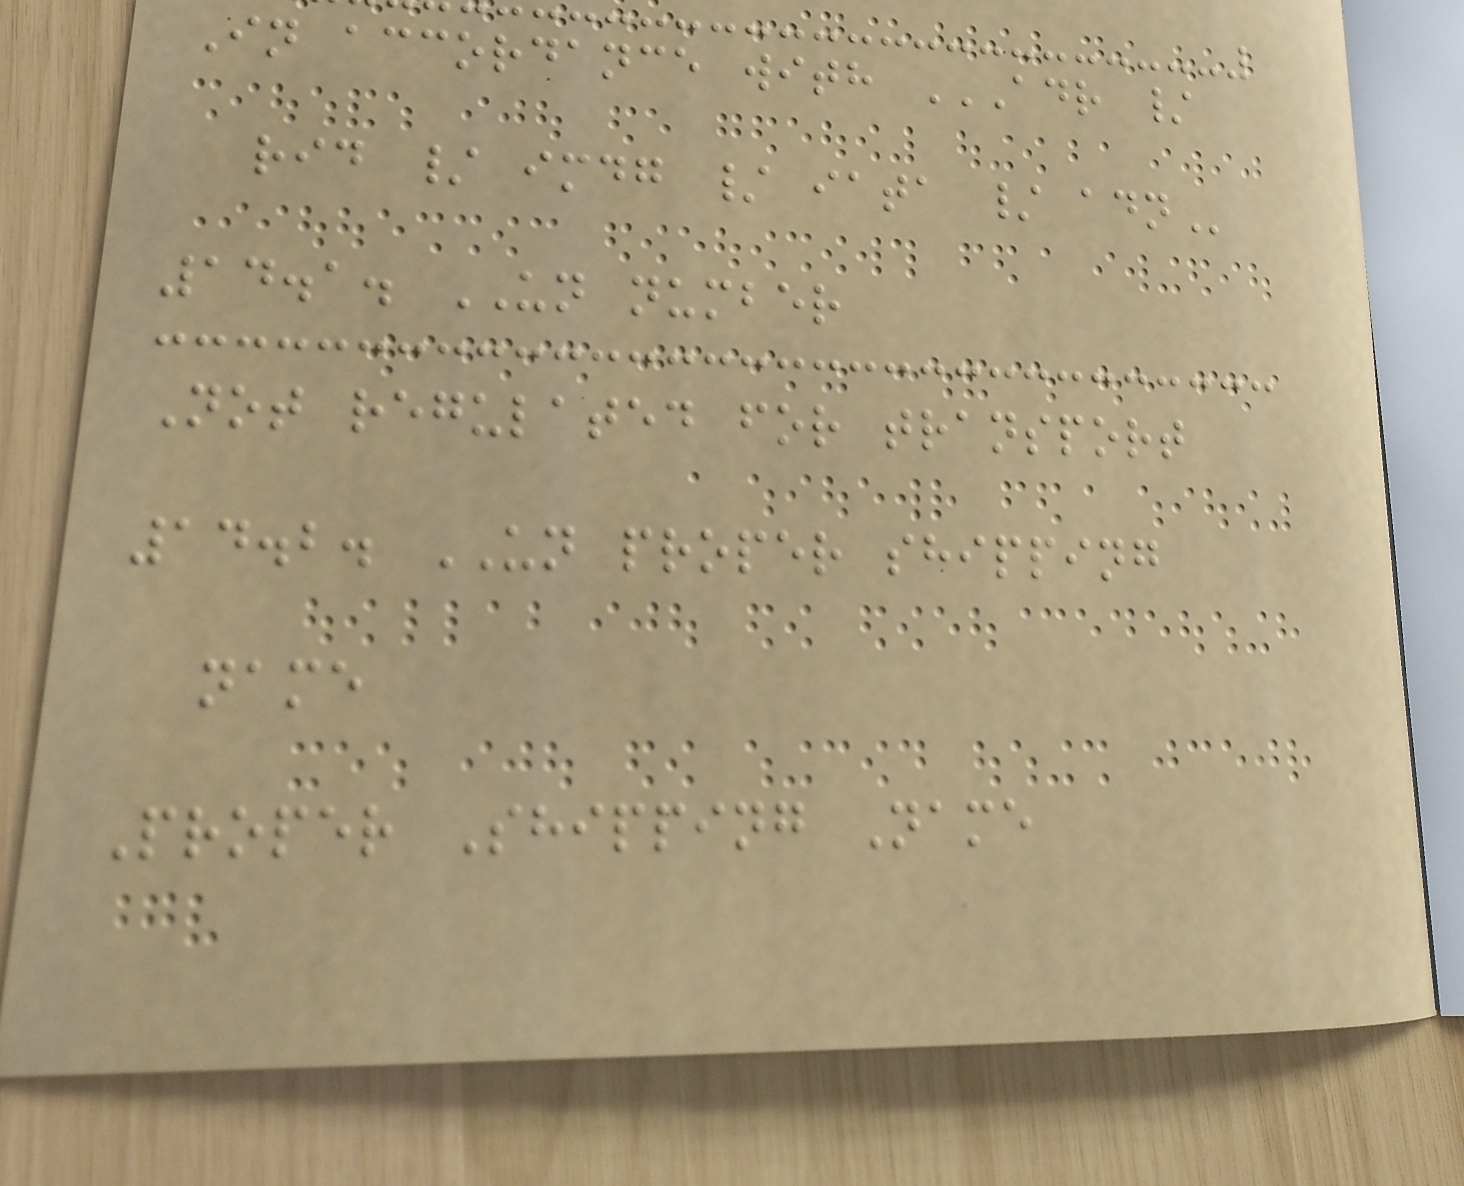In accordance with ADR /
RID / IMDG / IATA / ADN
14.1. UN number
Not regulated for transport
14.2. UN proper shipping
name
Proper Shipping Name
